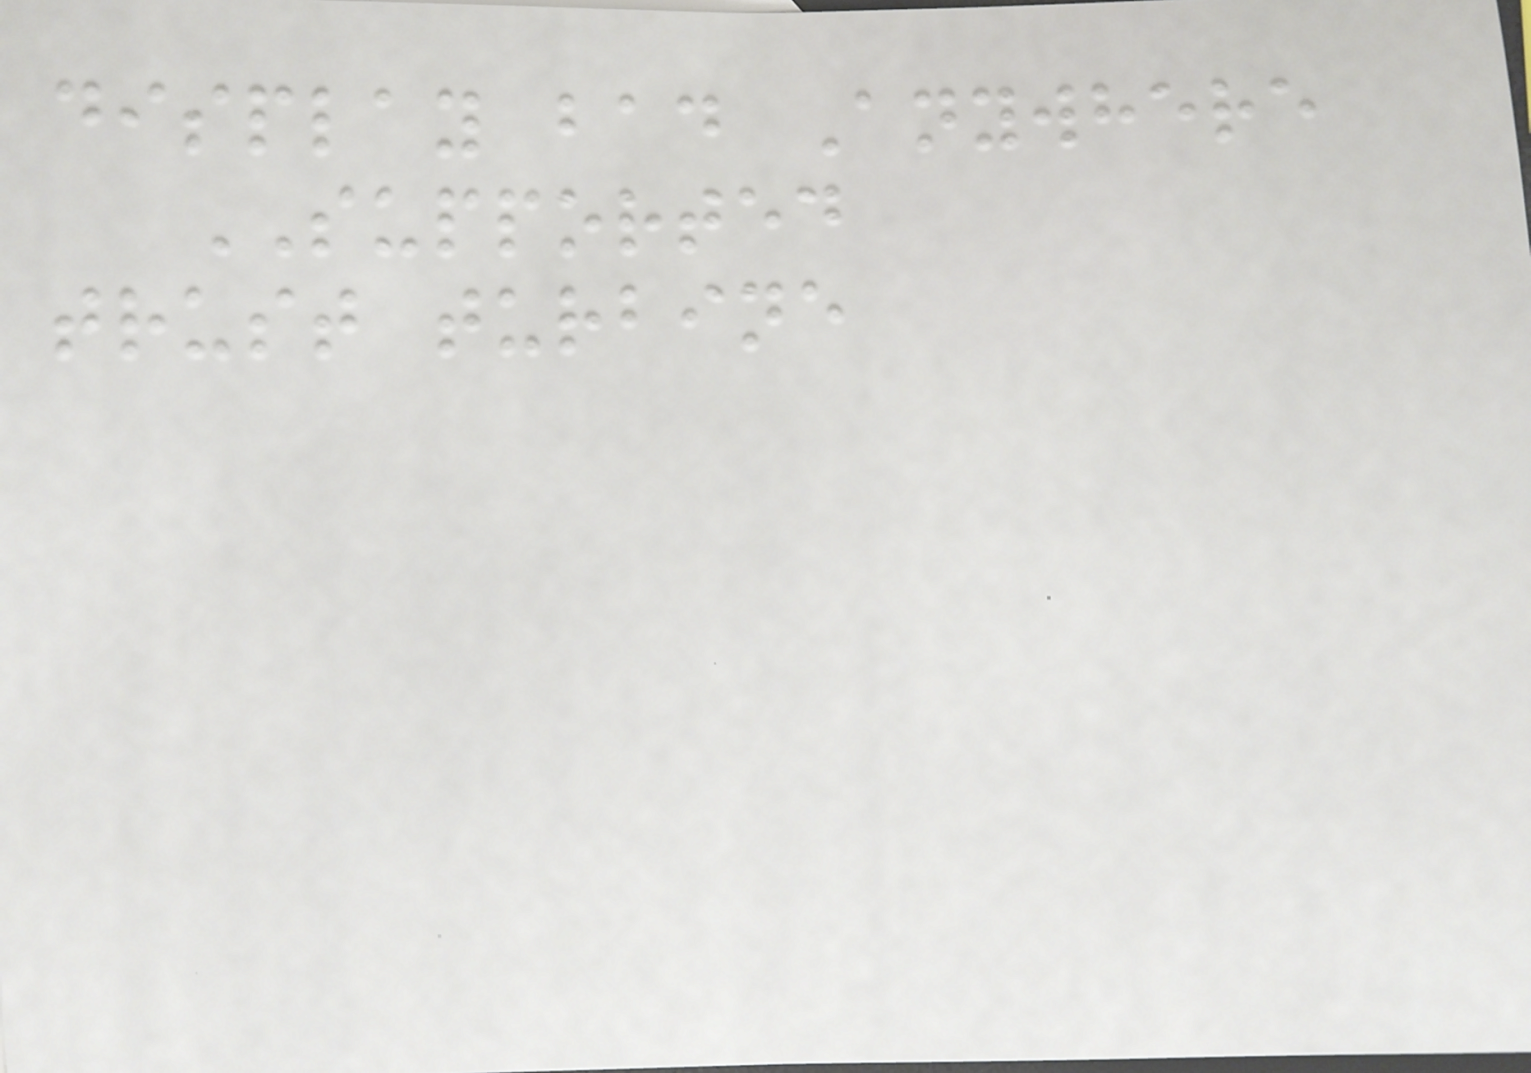display bad Anywhere
SUPPORTED
trust turbine
